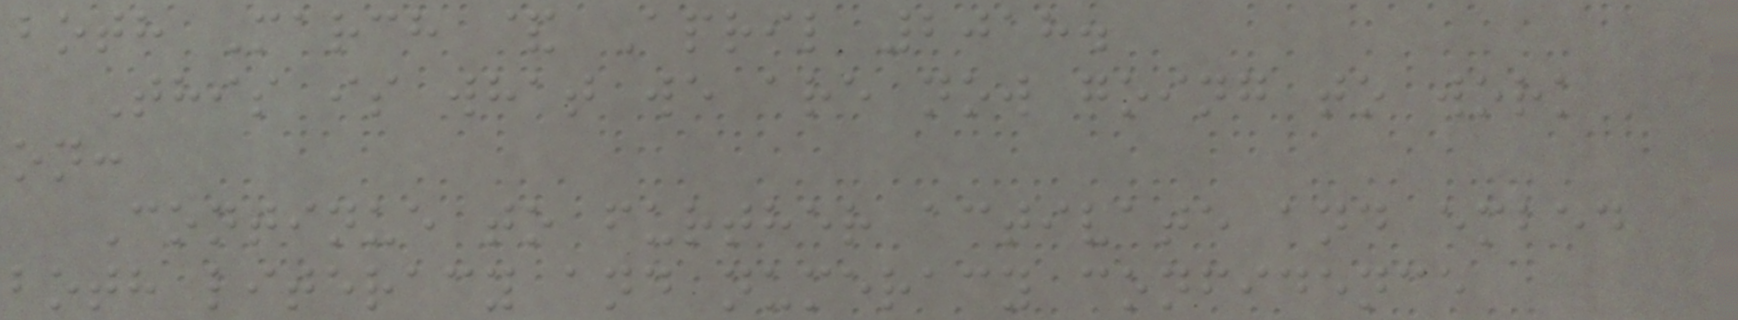both March & April 2018.
This is what we are now going to work
on:
Continue to further activate and embed
both literacy and numeracy confidence
